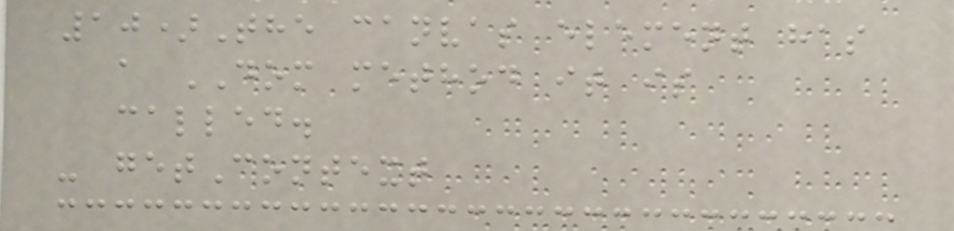10)The canvas element has
a DOM method it is
called.
- getContext
